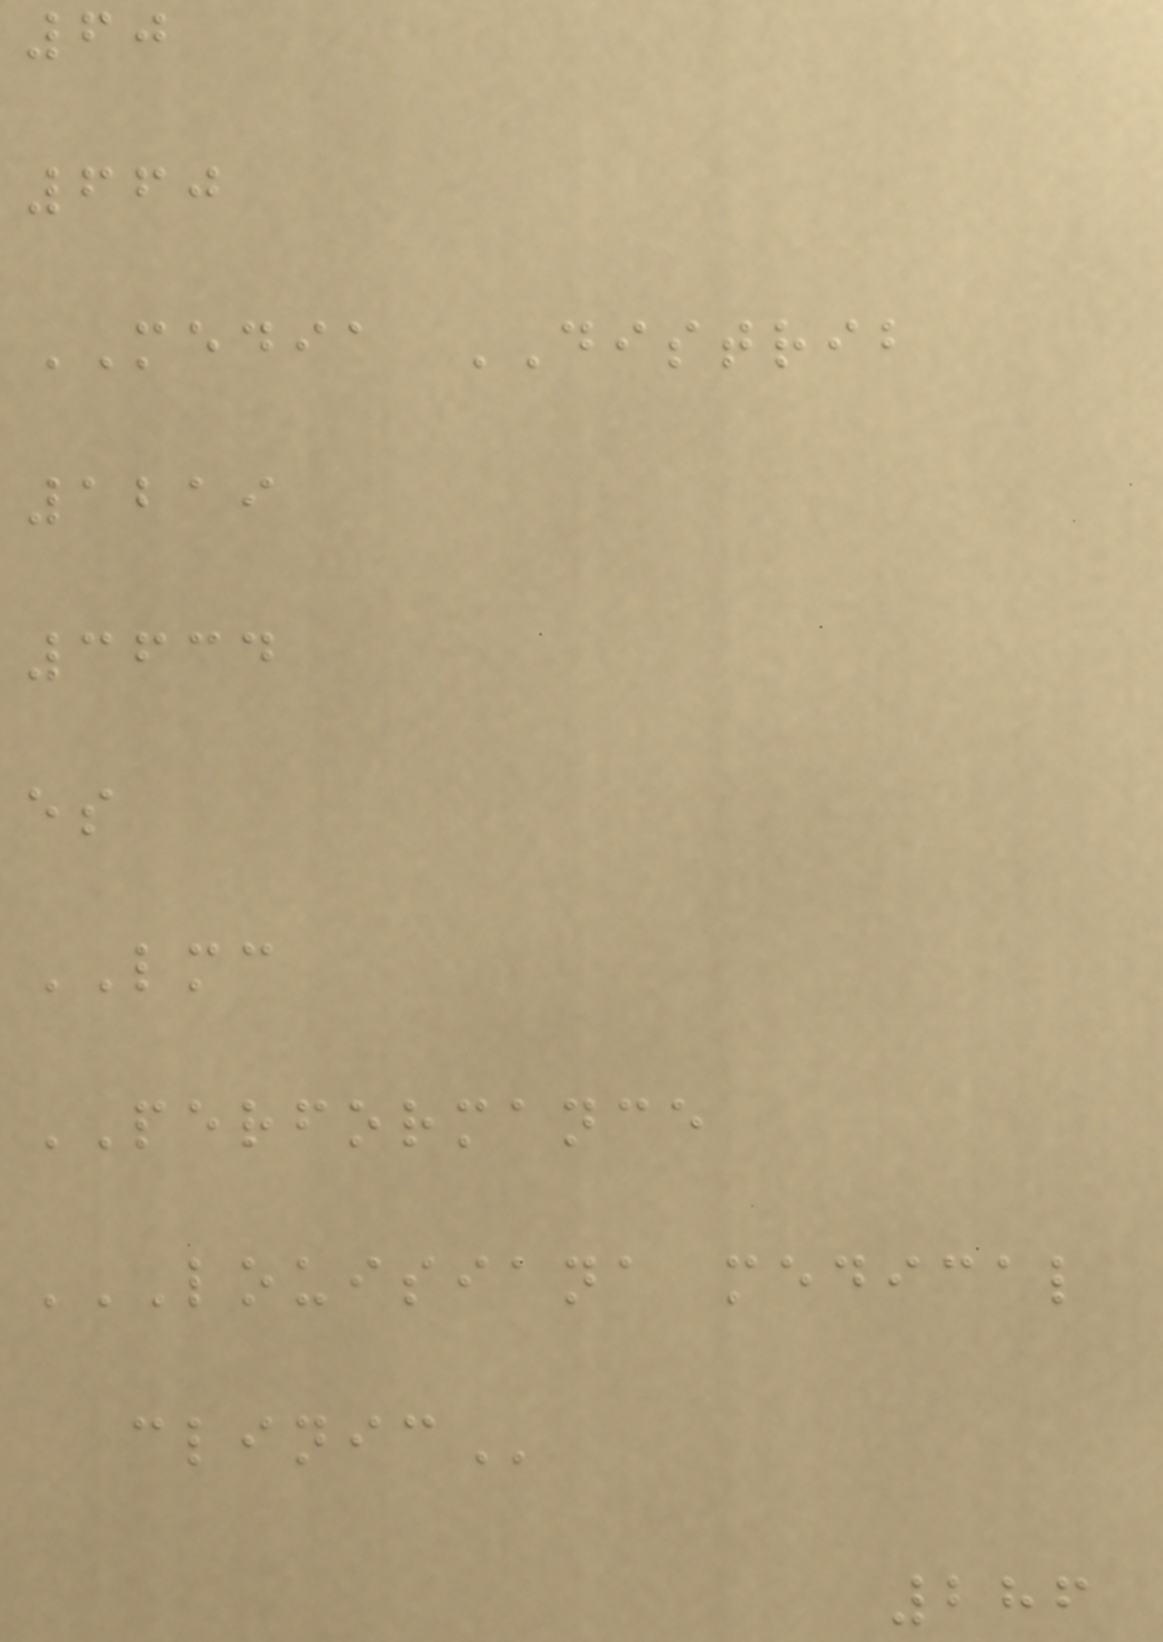60
660
MEDIA DISTRIB
1219
3634
es
LMC
PERFORMANCE
LOUISIANA MEDICAL
CLINIC
286
